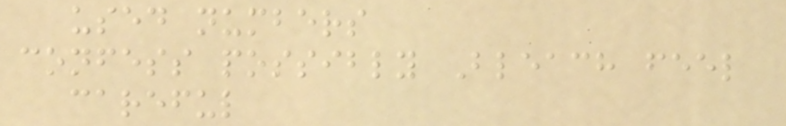used numbers
confess possibly Bleach feel
careful
